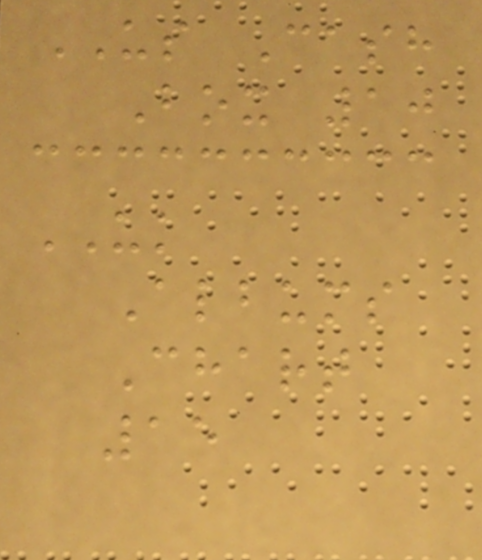US Cash
Box 10
UK
Albums
Chart
15
